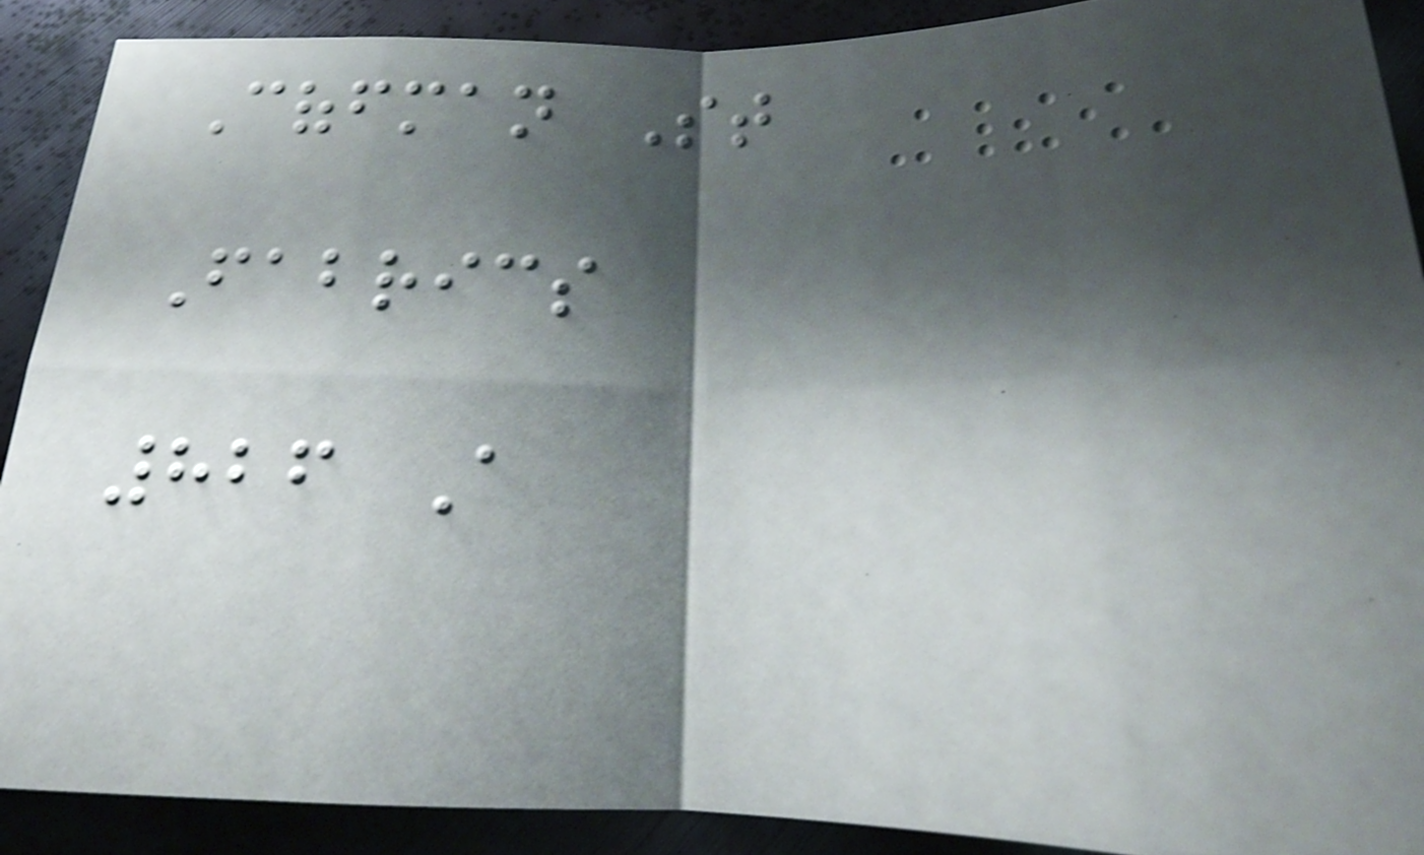Coffman St
Fabrics
826 A
